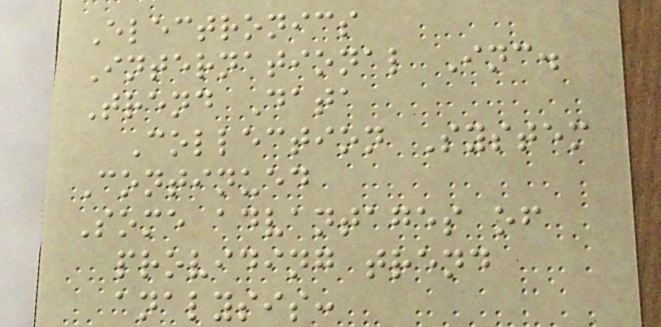Electronics
International Inc.
Trend Data
Collection System
Continued
Some advantages of
providing trend
analysis:
